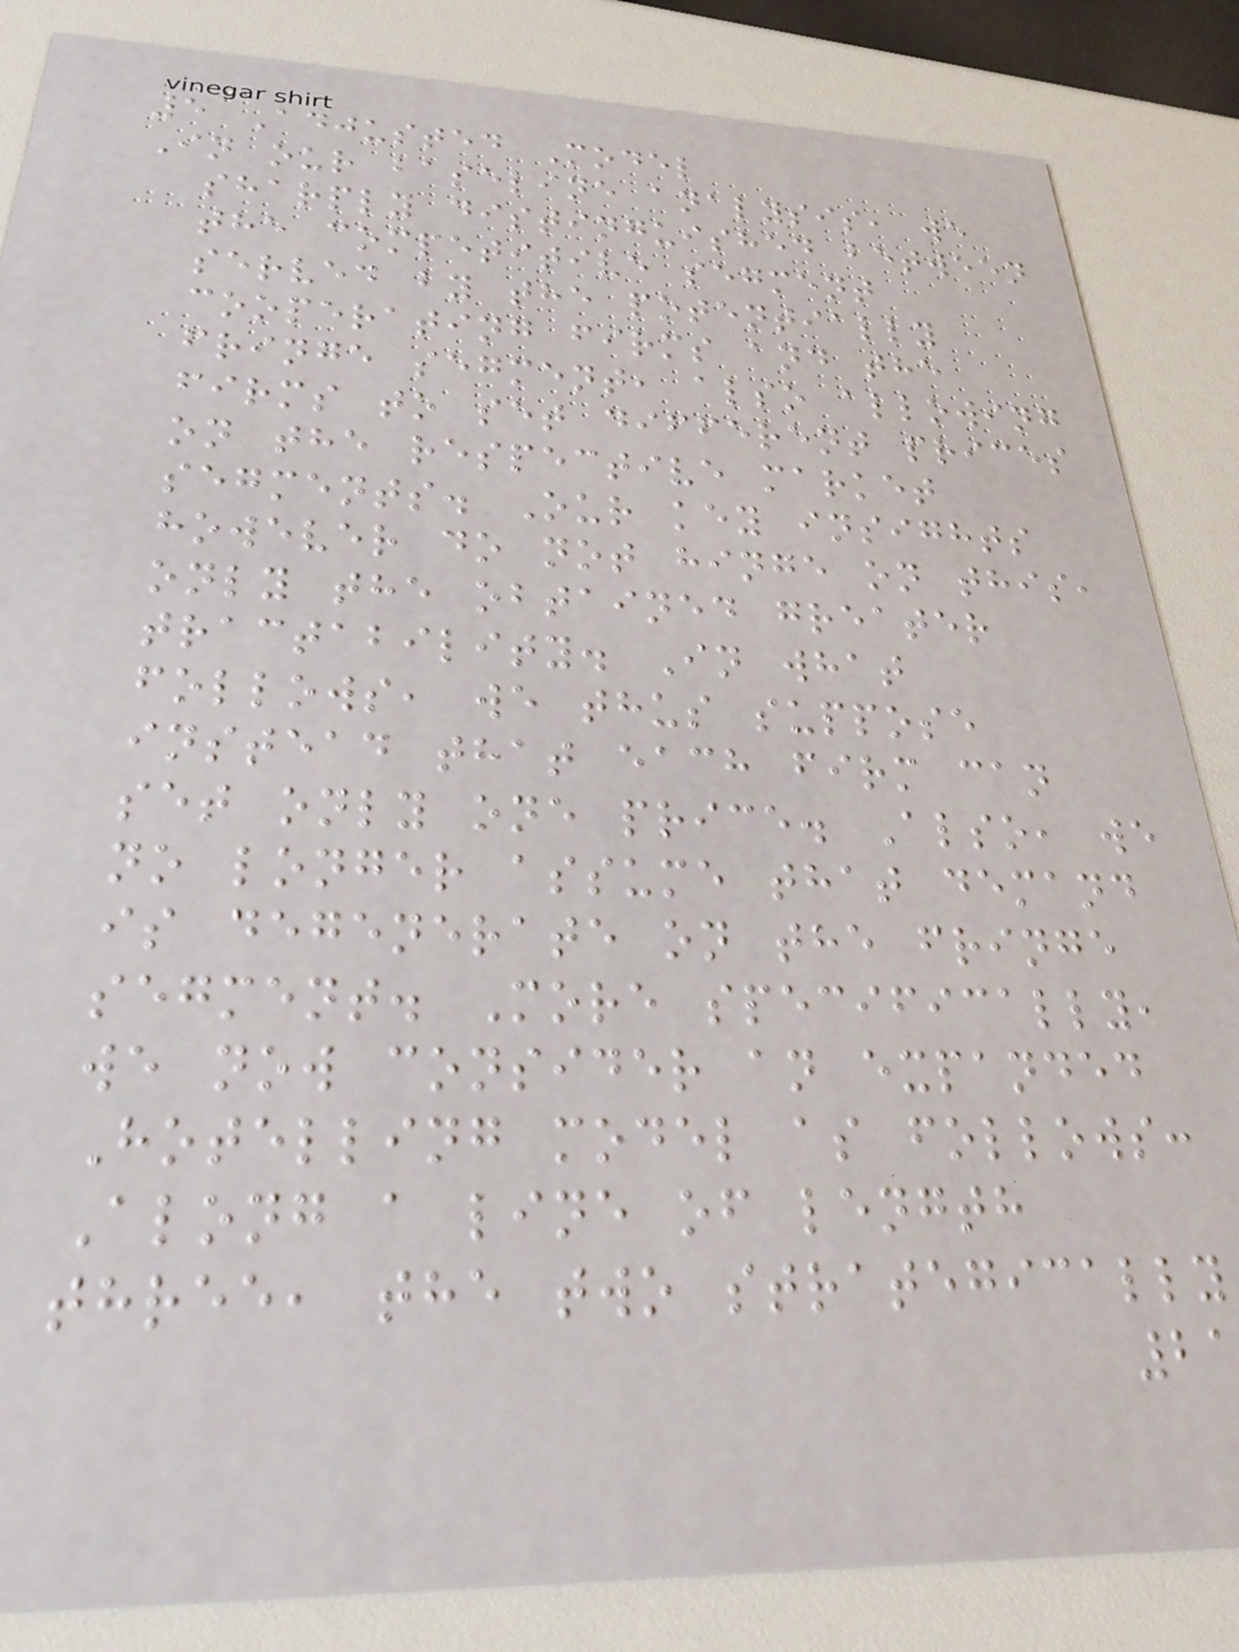5 Adjusted Model
In our baseline analysis, we
sharply distinguished between
the competitive segment
served by the potentially
cooperating firms and the
fringe segment, also allowing
firms to set different prices
on the respective market
segments. Our key insights
however do not hinge on this,
only the obtained greater
tractability. In what
follows, we thus suppose
instead that each firm can
set only one price. Also, we
no longer assume that demand
is degenerate on the fringe
segment. More specifically,
we now consider an expanded
Hotelling model as follows:
Along a line of length
three, the two strategically
